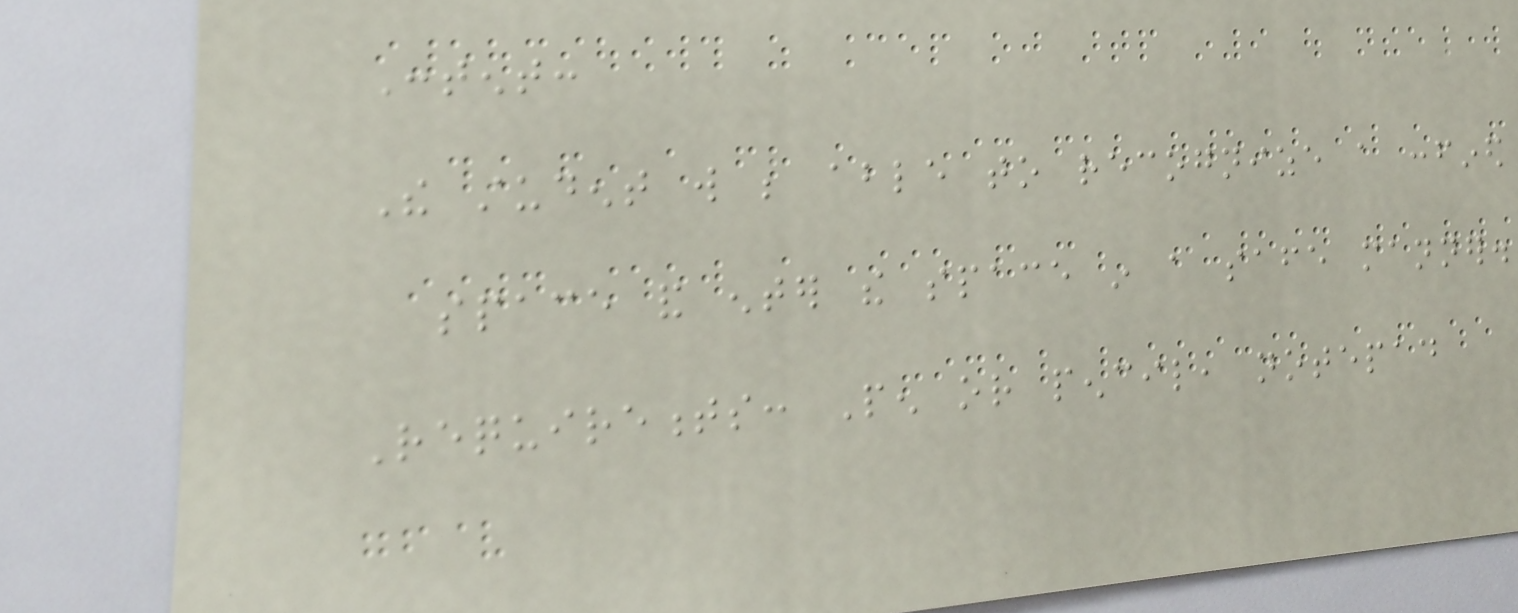Content:
The student will be able to recognize a confined
space and enter the space in a safe manner.
Requirements: Pen or pencil, notepad
